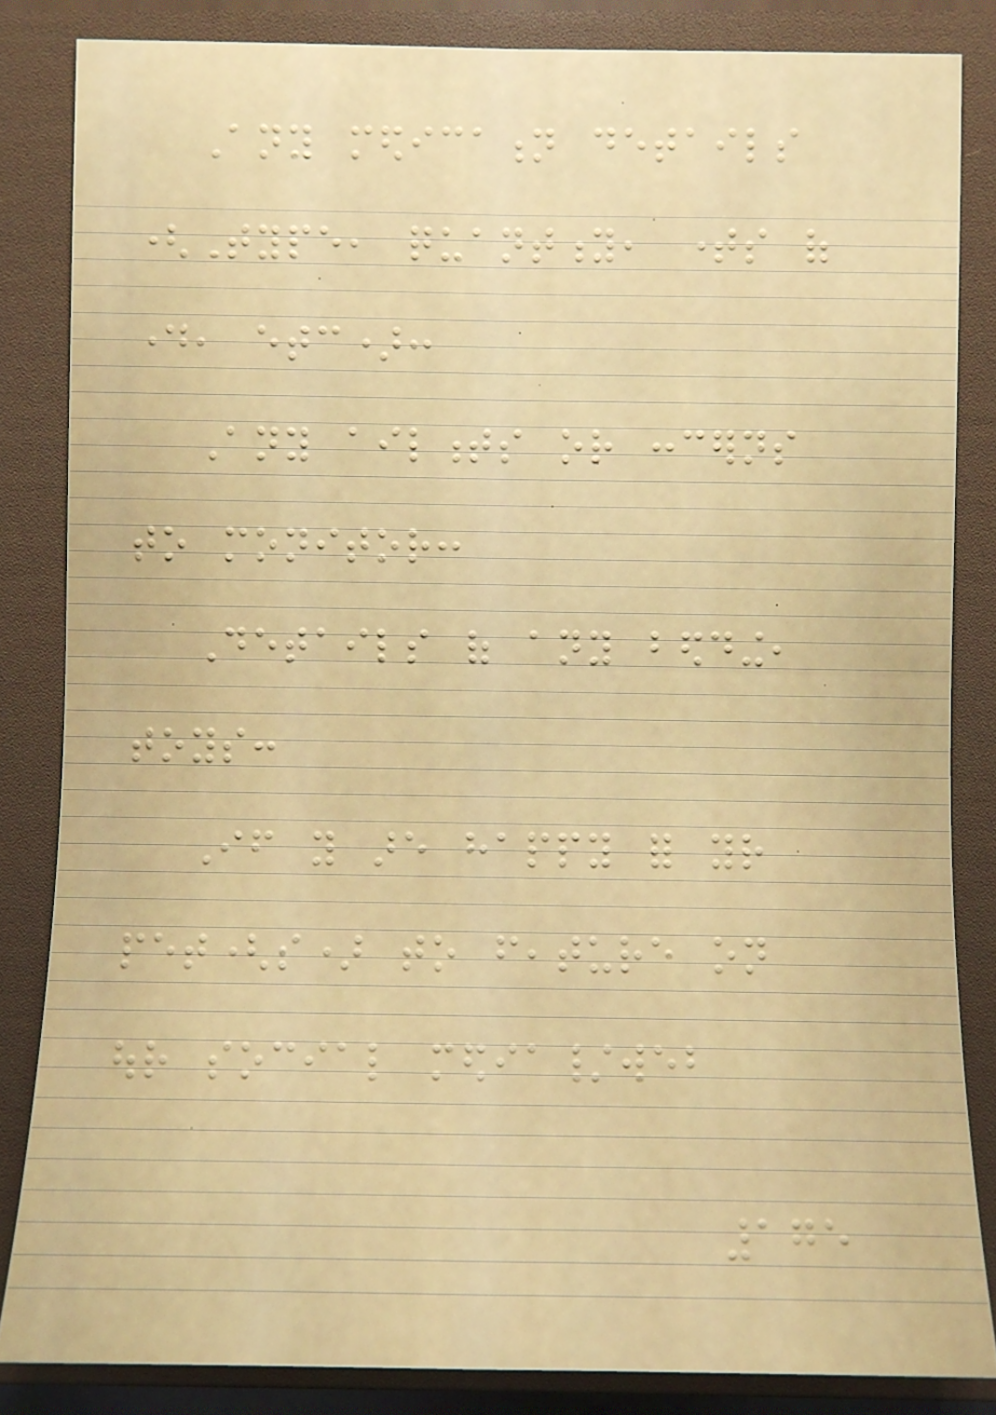Any medication details
(Type, quantity, times of
day, etc):
Any ailments or concerns
to monitor:
Details of any bedding,
toys:
If you are happy for your
pet(s) to feature on
our social media/web
175
